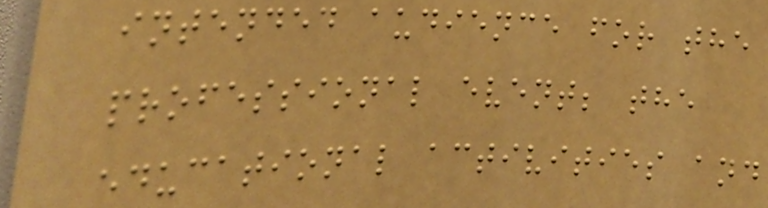intended audience for the
professional event; the
educational activities and
